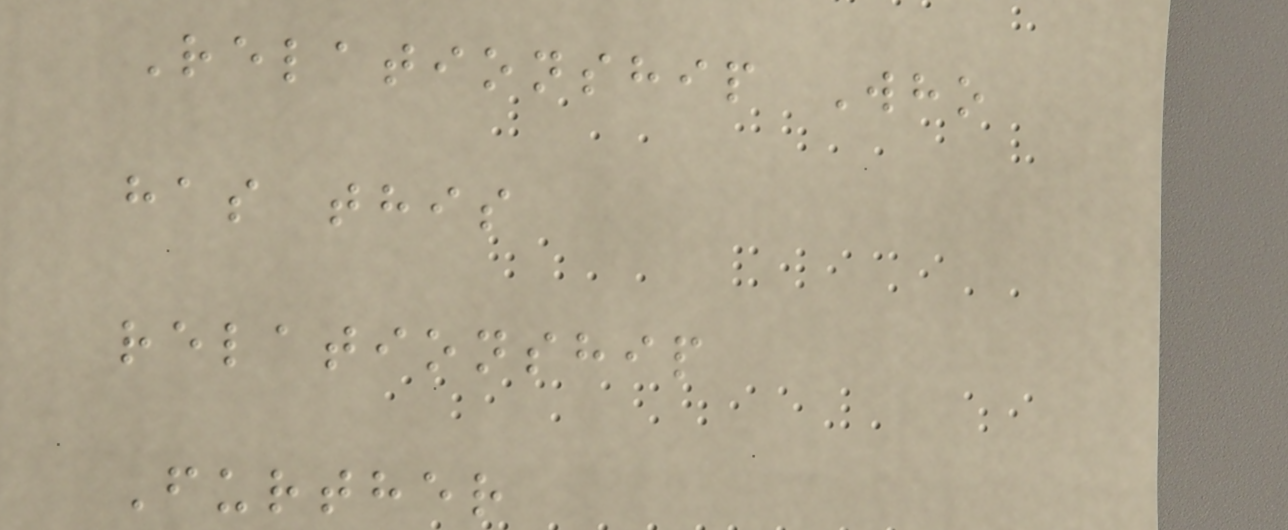Relationship Who
has this
relationship
Further
